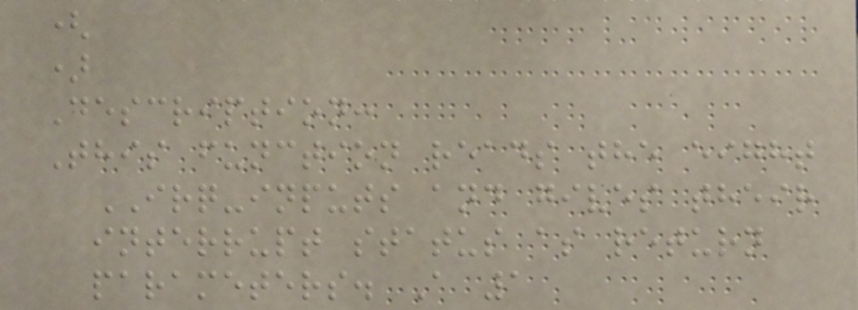(
)
Description:
This function reads the eight
IRQ-inputs and gives their
interrupt status as return
parameters. A 1
